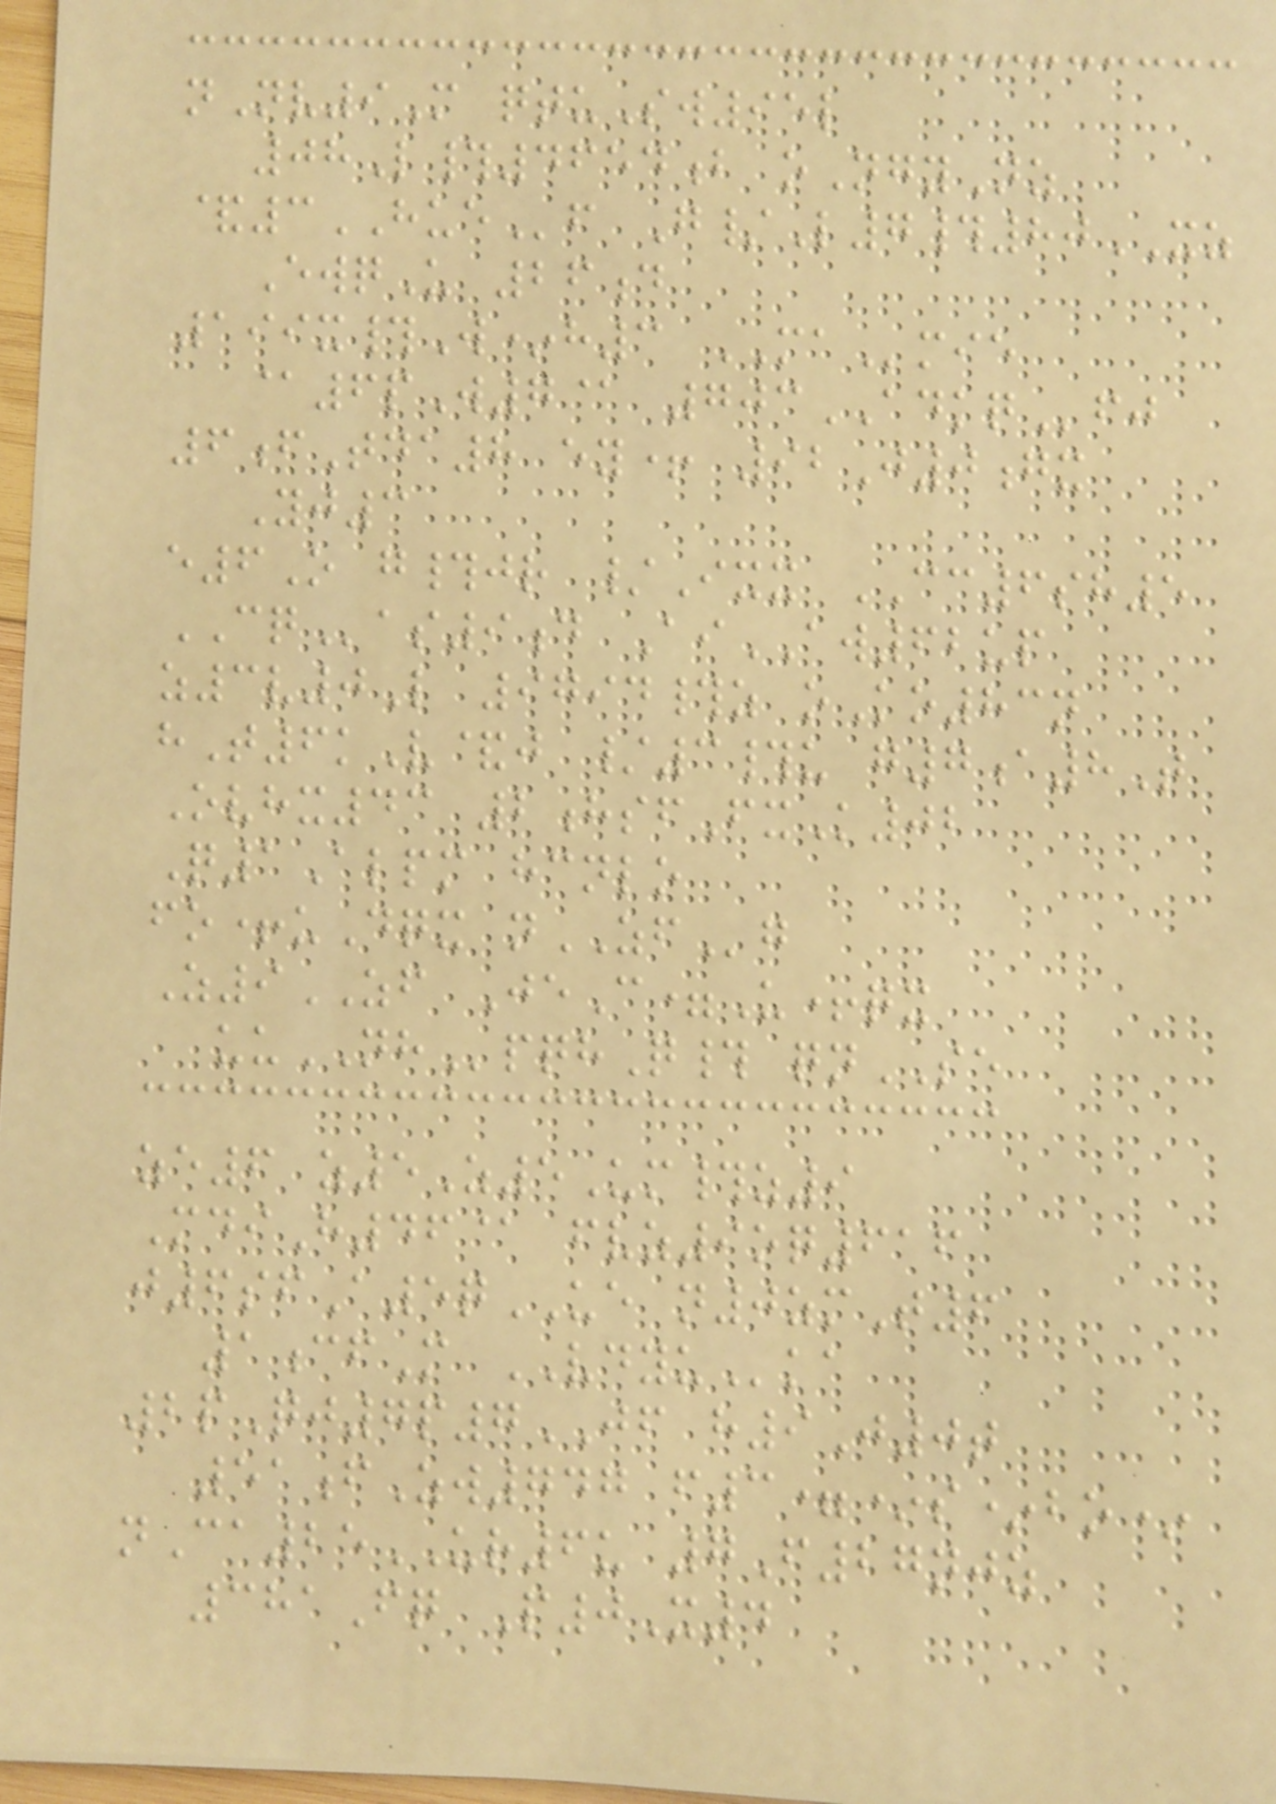nNv9M qtuSw95l
08L#4654b oNgyNz
&3HUEf G/L7#80XZ
EwqU 26d
199x#W*h3 MAmie
@6pW7@ 703ADKQfj
6fTda8 ey+ 92J0gx
Yj3
e6O g#jr /Ixx CC6sh5
CQas9d AiAW62up
z3v0L 9794#z oKo83n
hT6kV&j /3#u g7a8T
Ovhx43 2hsfFxK02
Q1Alpm hcnlo
fo+uDqx nZFg
Z9ZF JeC=U+qx
uuNHpqhQ# qnSE
ze6 z5Z5Um#z9
MdiH46@ fvz9oq616
j6sfA5qUE n0zmT6
1cfM VDYUka
2pQj7p7JF h9J0t
51fZw747 f3=*s*bo*
nCa25UR6u 7F27njz
381Fq P0X4
